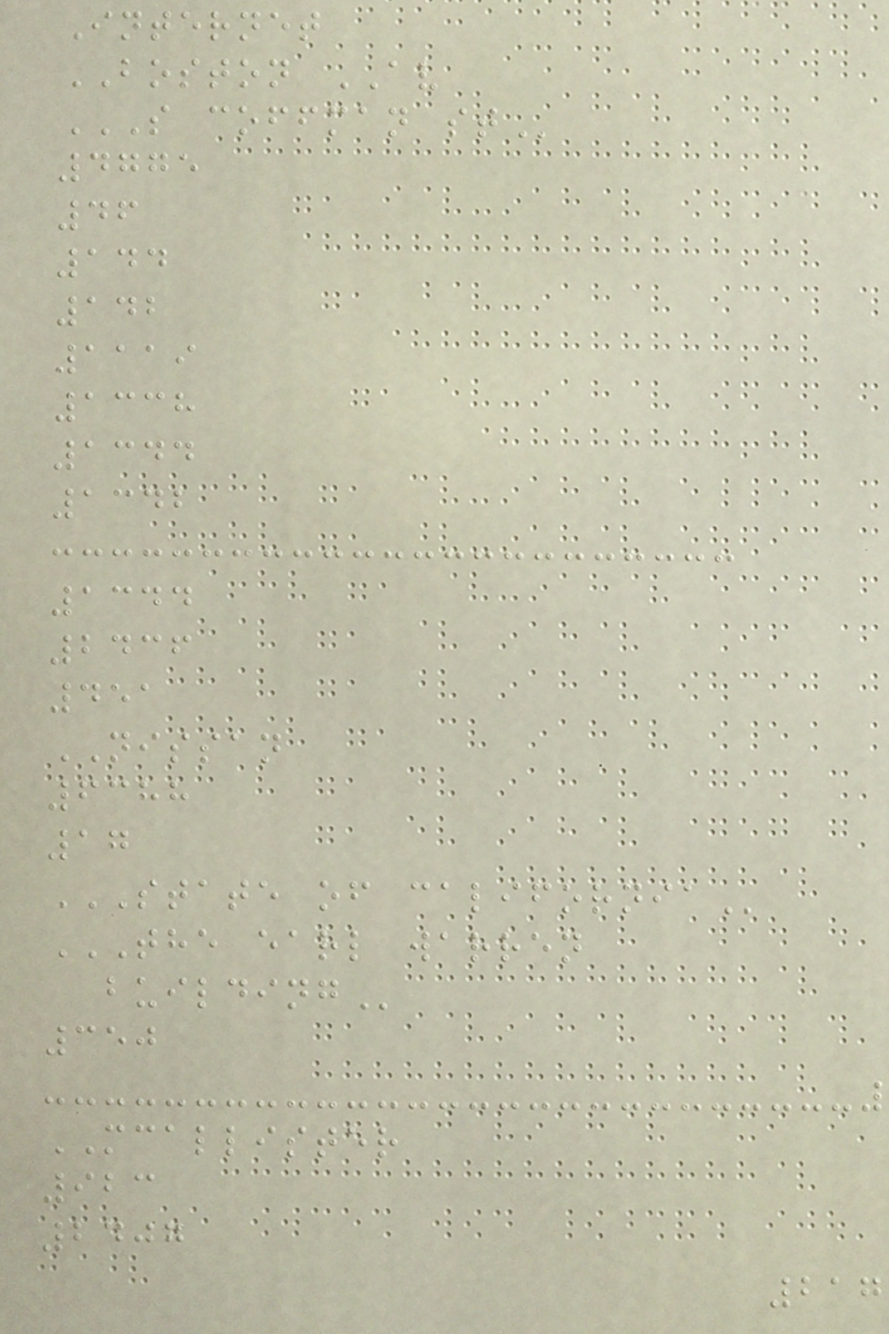Internet
BOSTON AV
S COFFMAN ST
4775
46
144
142
1119
1338
1344
1342
1344
2436
451
NISSAN
6388
17
STATE OF CALIFORNIA
THE EARL WARREN
BUILDING
350
MCALLISTER
923
2407
217
